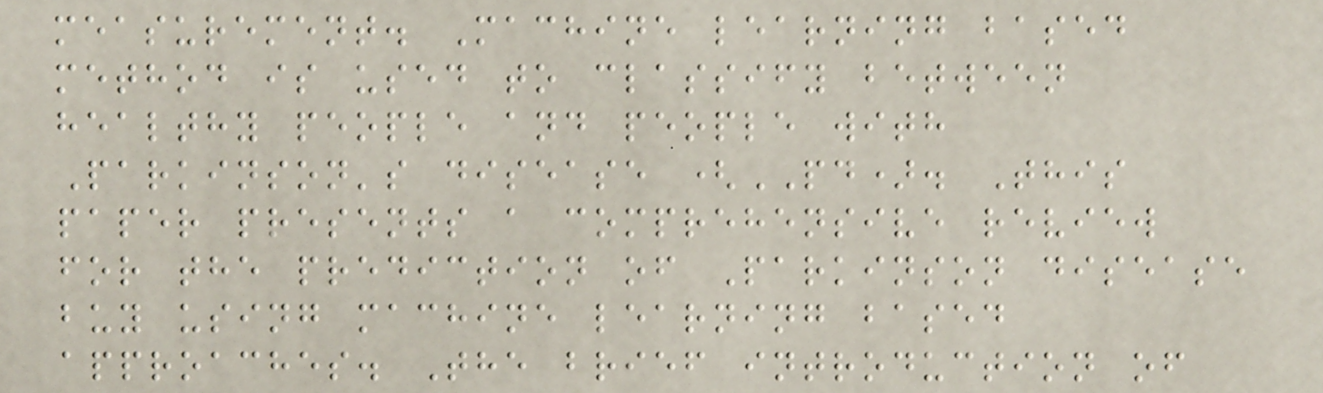measurement. Machine learning based
method is used to classify between
healthy people and people with
Parkinson's disease (PD). This
paper presents a comprehensive review
for the prediction of Parkinson disease
buy using machine learning based
approaches. The brief introduction of
